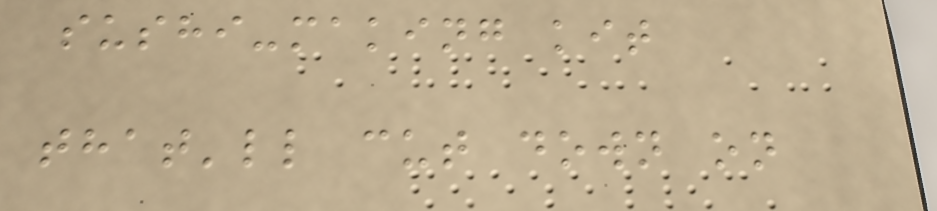sushi-making kit
that'll cut down on
